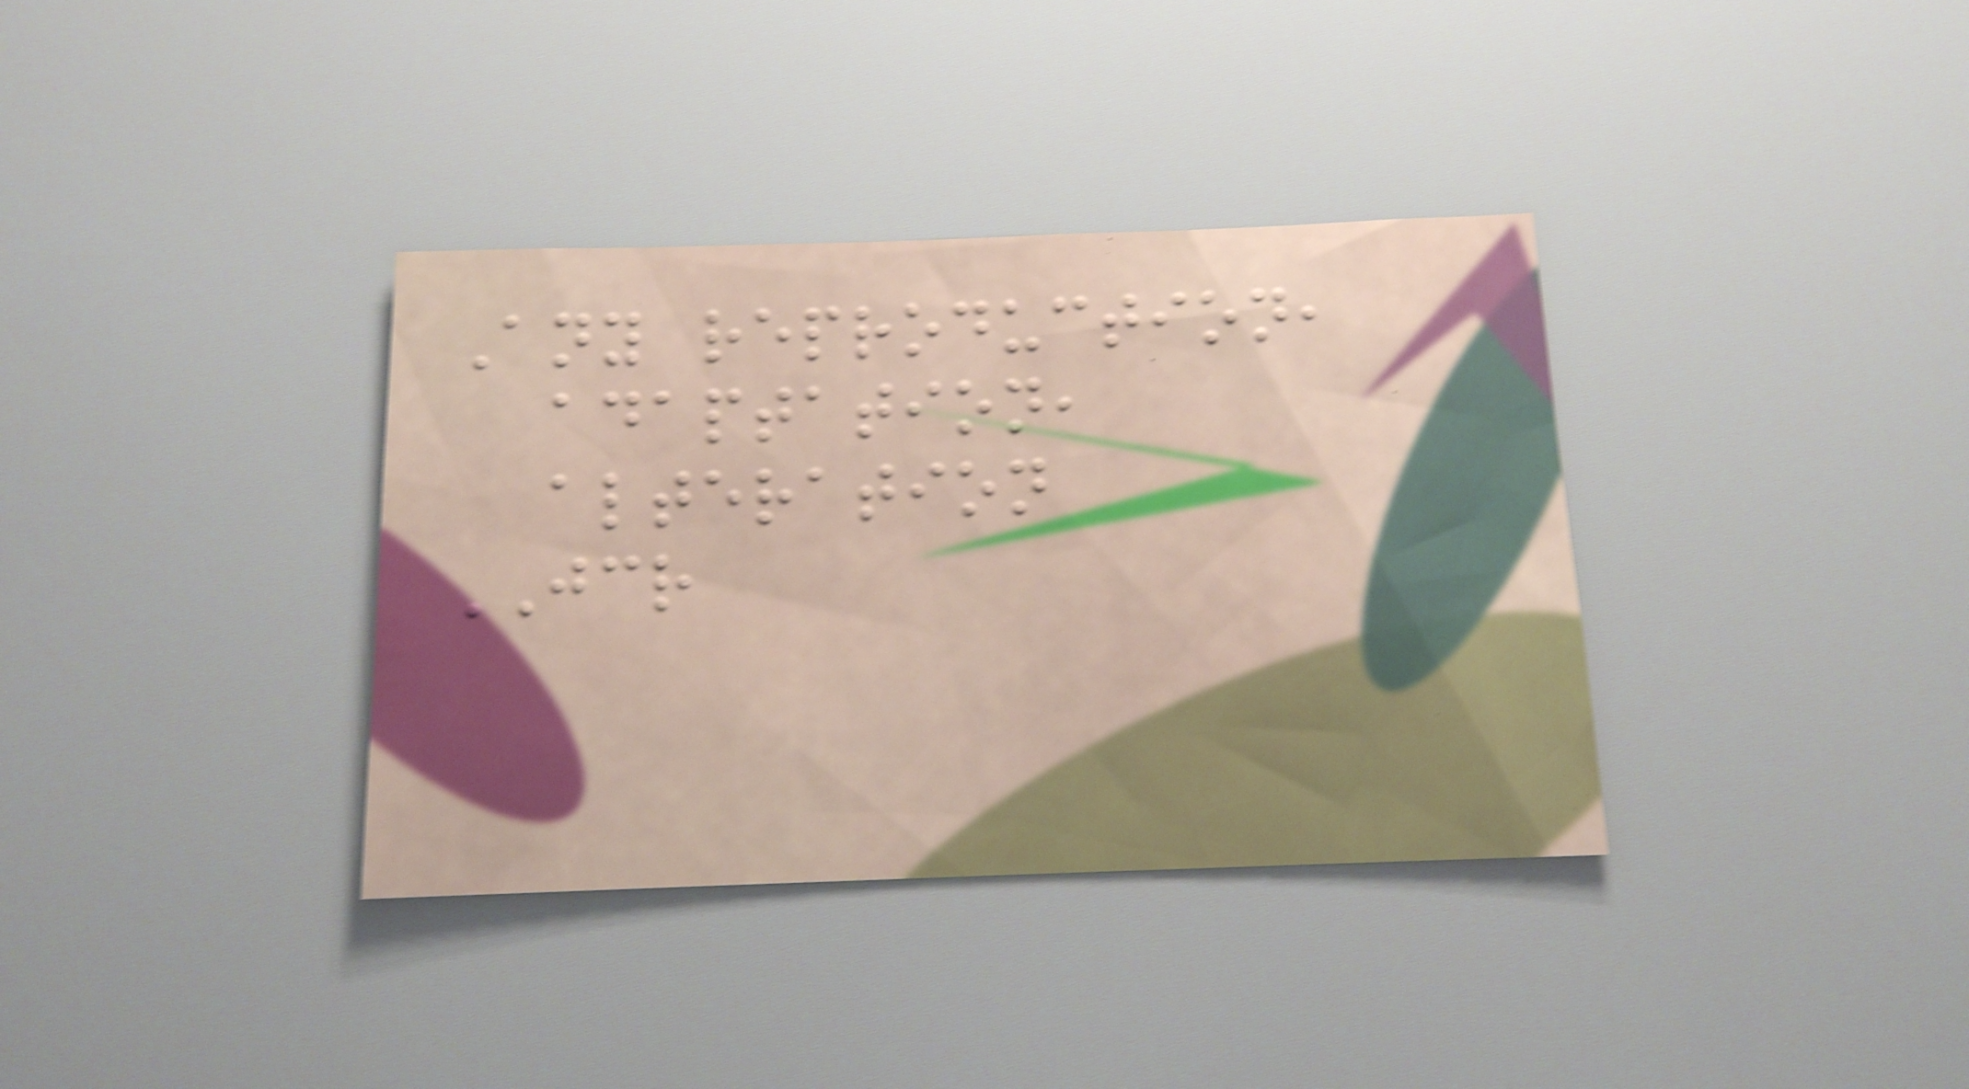Any reproduction,
adaptation,
alteration
JCR
